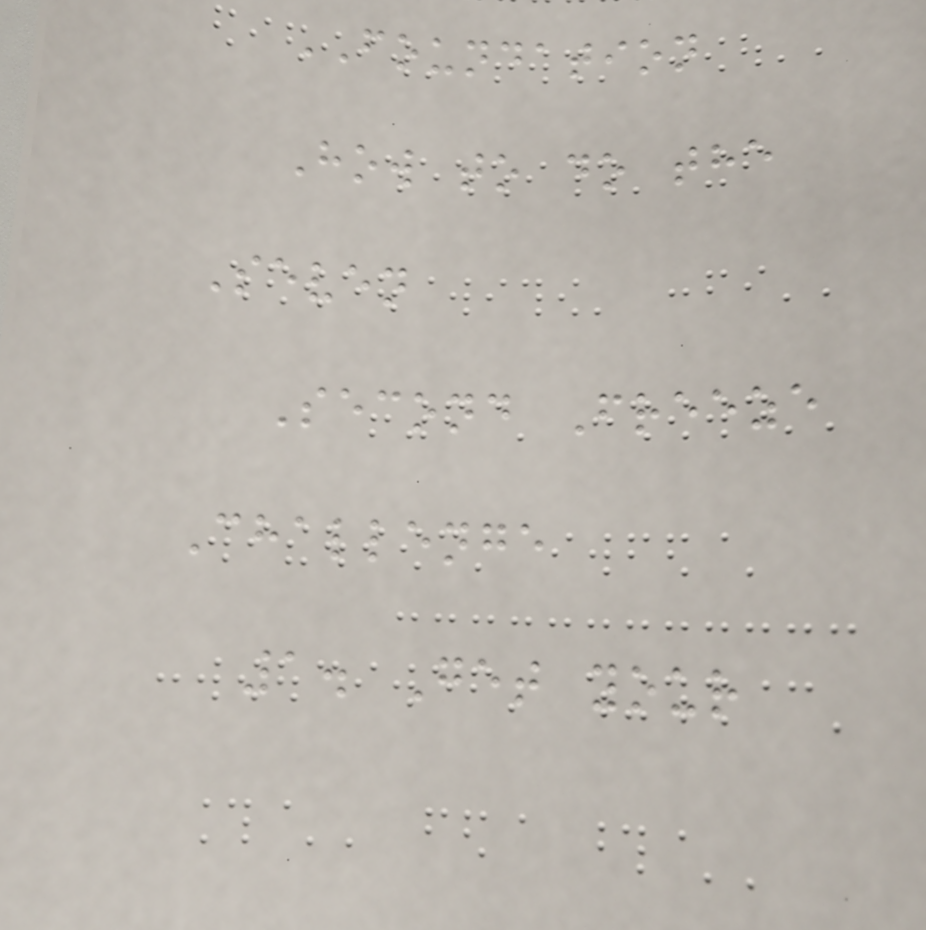FOUNDATION
How to do the
Seven
Second Freeze
Challenge
1. Get your
